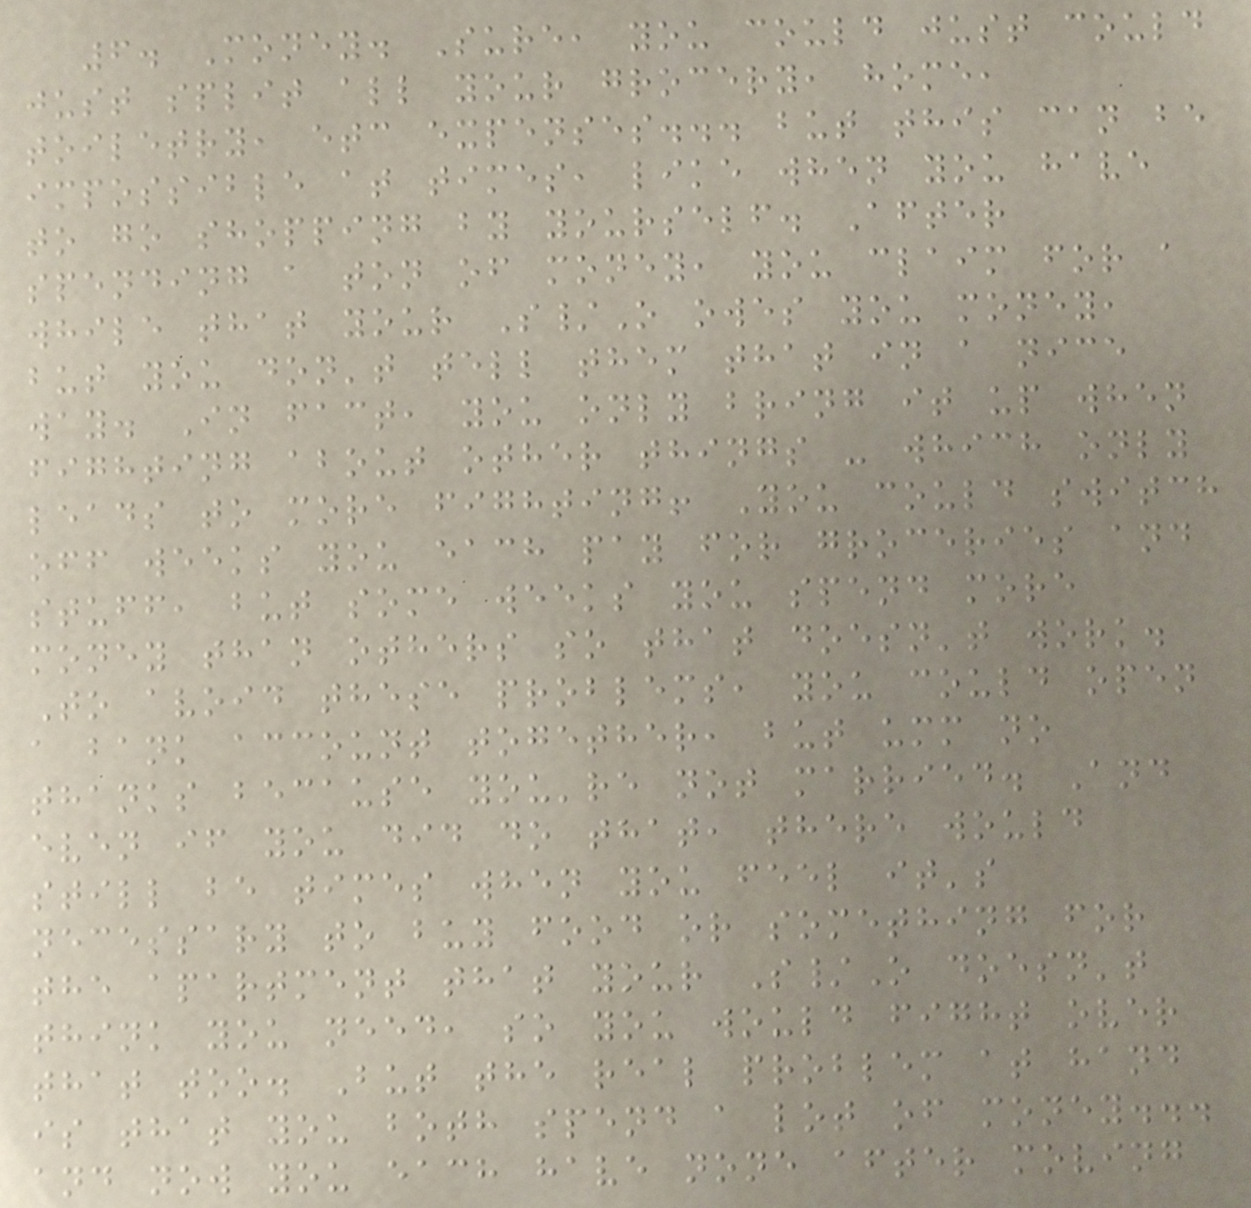6. Money. Sure, you could just could
just split all your grocery, home,
toiletry, etc expenses... but this can be
impossible at times, like when you have
to go shopping by yourself. After
spending a ton of money, you claim for a
while that your S/O owes you money,
but you don't tell them that in a nice
way. In fact, you only bring it up when
fighting about other things - which only
leads to more fighting! You could switch
off weeks you each pay for groceries and
stuff, but some weeks you spend more
money than others so that doesn't work.
To avoid these problems, you could open
a bank account together, but umm no
thanks because you're not married. And
even if you did do that, there would
still be times when you feel it's
necessary to buy food or something for
the apartment that your S/O doesn't
think you need, so you would fight over
that too. But the real problem at hand
is that you both spend a lot of money...
and now you each have none after moving
